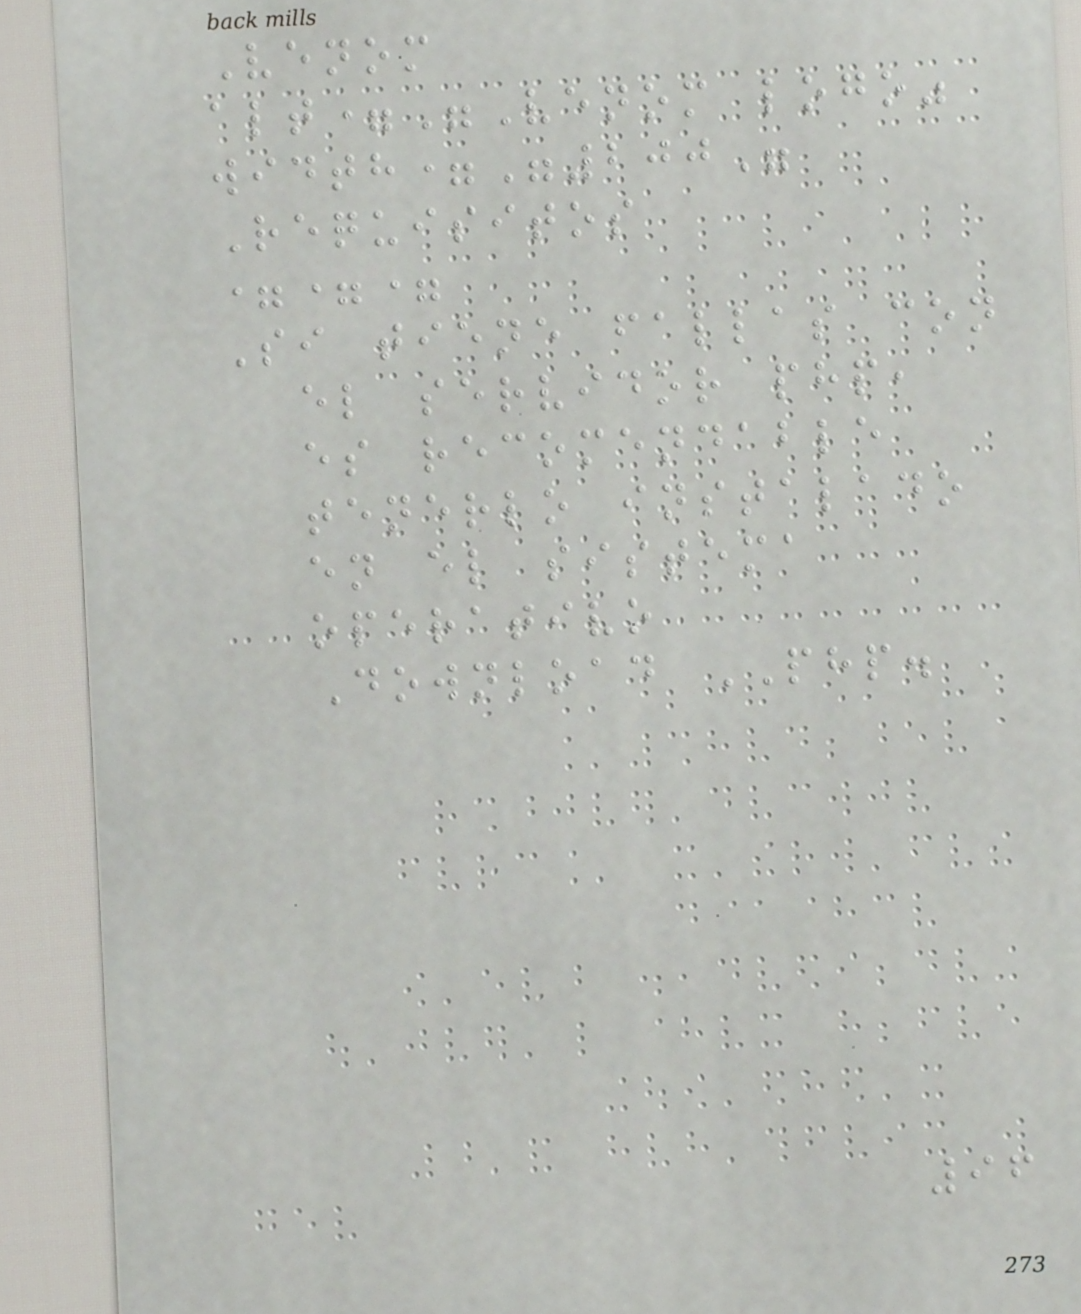Venom
alt="Venom logo"
width="200"
Requisitos
===
Si tiene fallas con
el servidor php,
es recomendable
tenerlo instalado
en el sistema
operativo
Download PHP.
96
